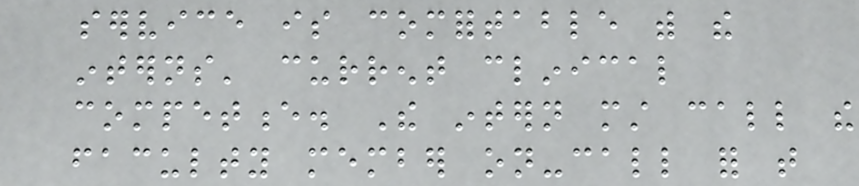service is comfortable with the
interns' current clinical
competence. The intern must call the
faculty member on-call for that
